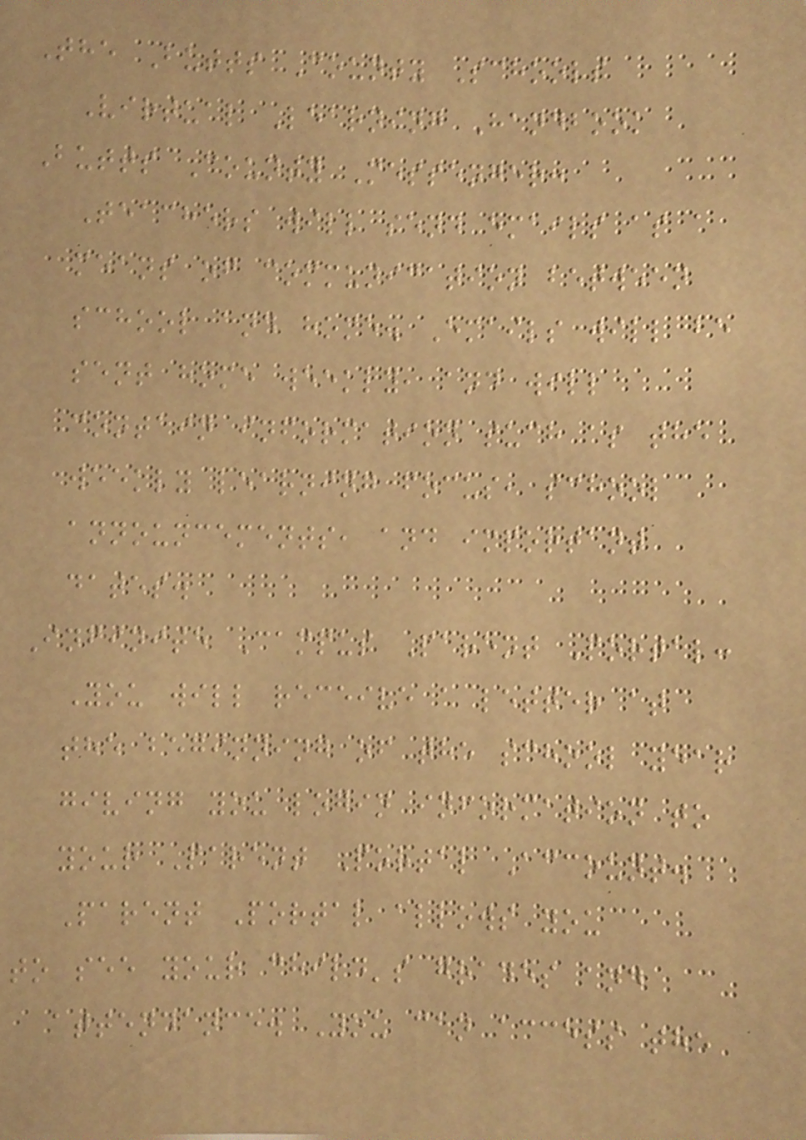The Butts County Schools
Virtual Learning Handbook
Butts County Messenger:
Teachers will send emails as a
means of communication between
school and home. Emails will be
sent home weekly, and will
contain information such as the
weekly learning focus, school
announcements, and important
dates.
Infinite Campus Parent Portal:
You will receive a letter at
the beginning of the school year
giving you login information to
your Parent Portal Account.
Parent Portal allows you
to see your child's grades and
attendance. You can access the
